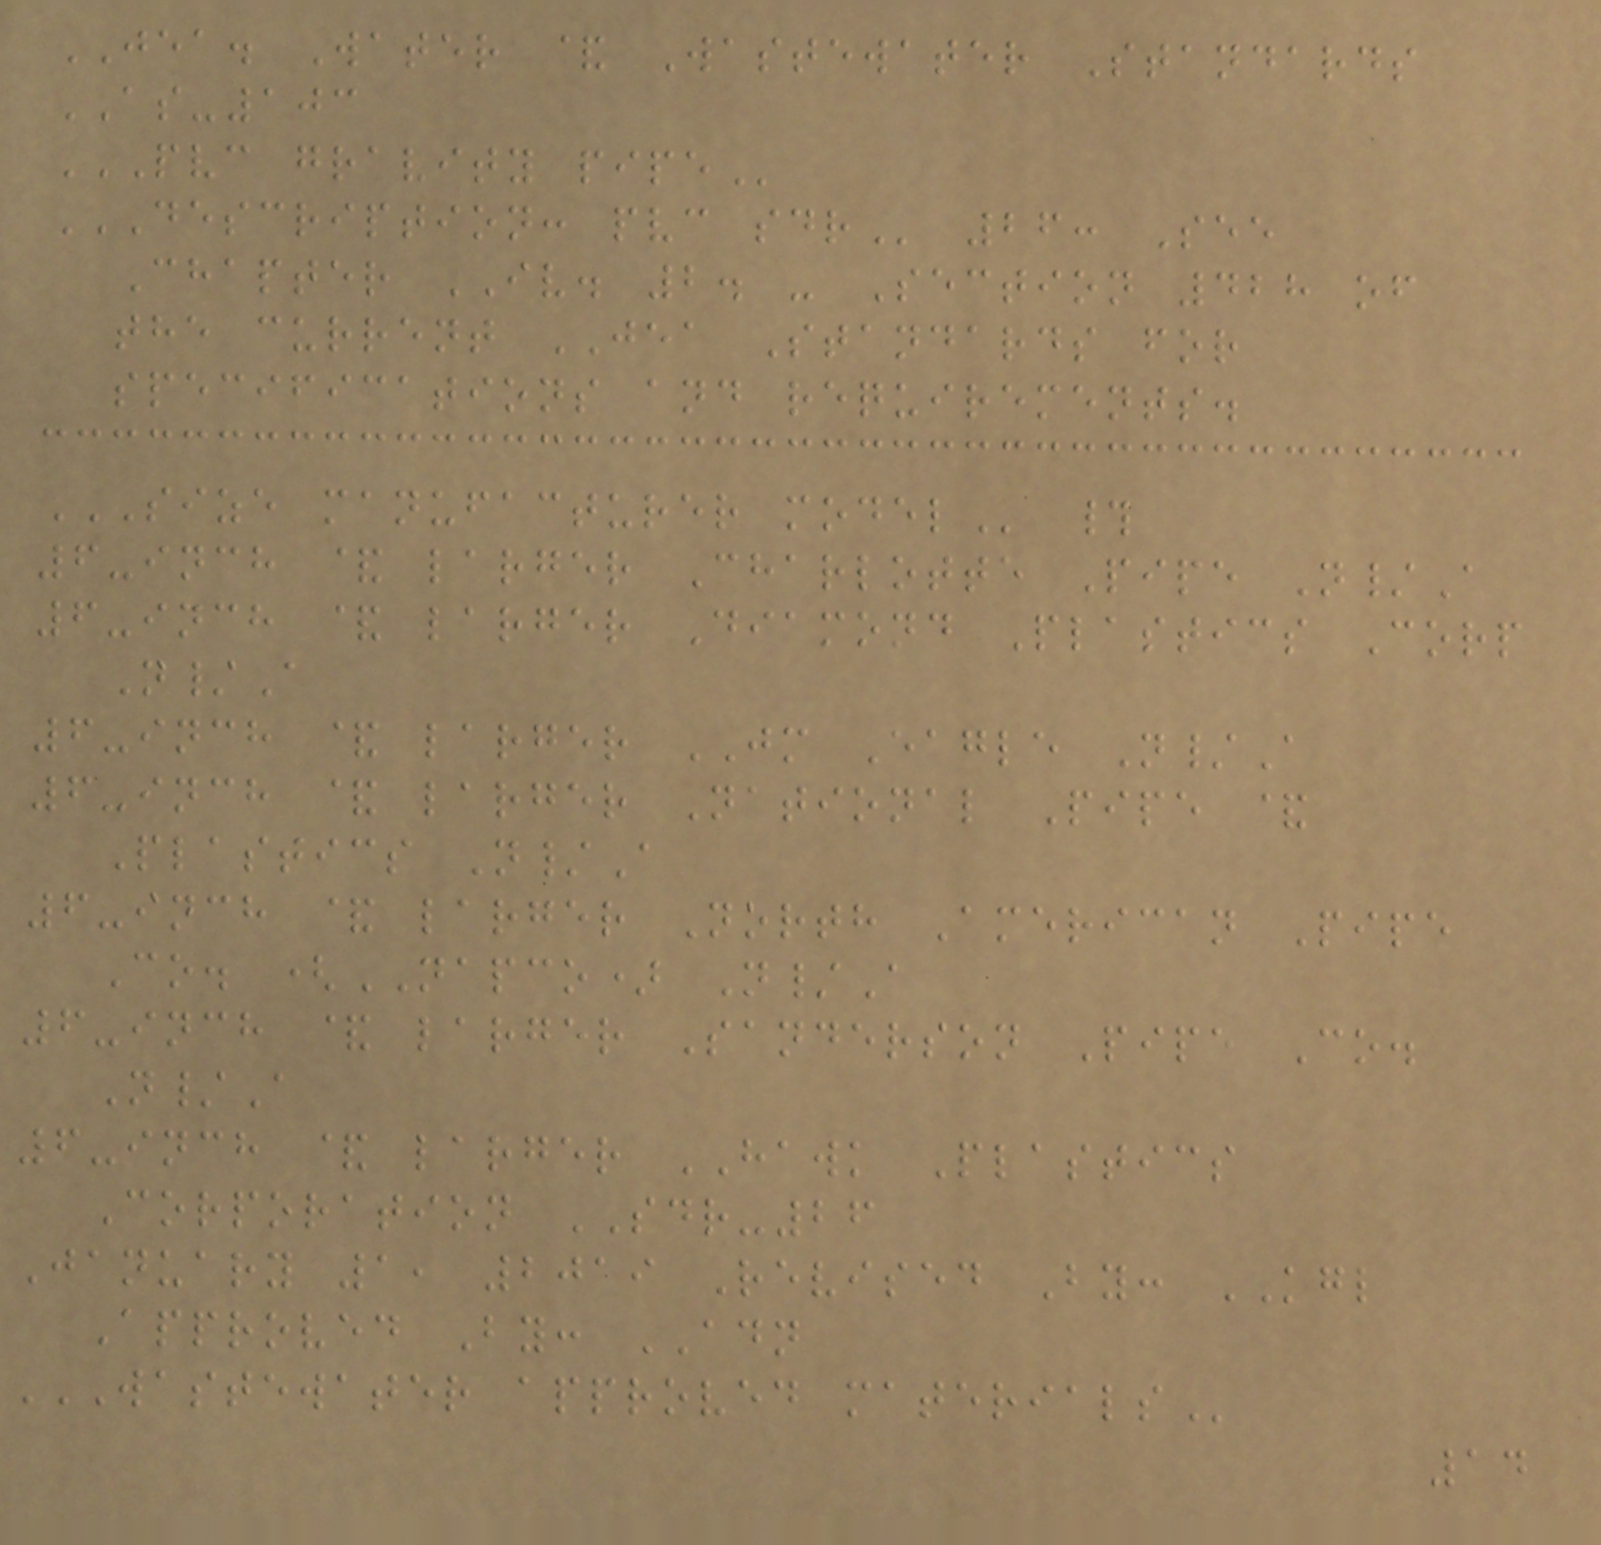JEA. Water & Wastewater Standards
AS-103
PVC GRAVITY PIPE
DESCRIPTION: PVC SDR 26: See
Chapter IV. 2. - Section 428 of
the current JEA Standards for
specifications and requirements.
SIZE MANUFACTURER MODEL #
6-inch & larger Charlotte Pipe N/A
6-inch & larger Diamond Plastics Corp
N/A
6-inch & larger JM Eagle N/A
6-inch & larger National Pipe &
Plastics N/A
6-inch & larger North American Pipe
Co. (NAPCO) N/A
6-inch & larger Sanderson Pipe Co.
N/A
6-inch & larger HAWK Plastics
Corporation SDR-26
January 1, 2019 Revised By: KGL
Approved By: ADN
WASTEWATER APPROVED MATERIALS
14
